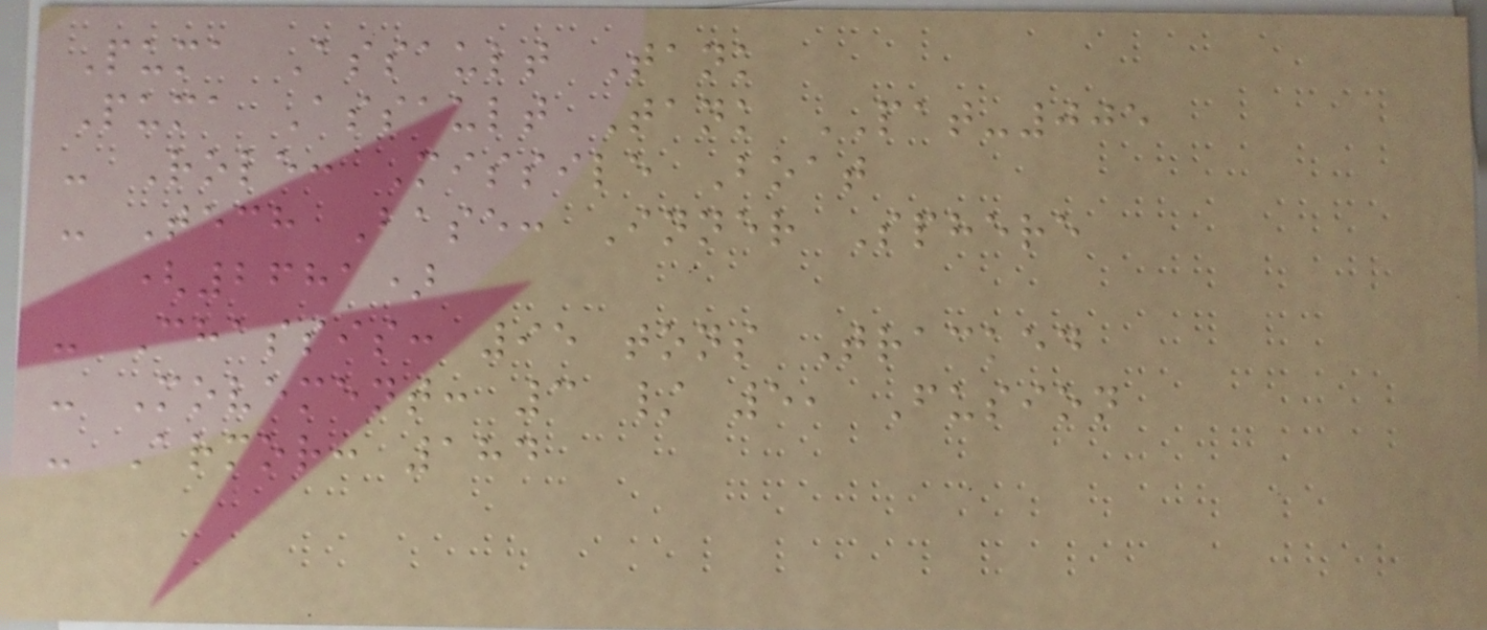Puma Assault Tank
Puma Assault Tank PAT-005
- Role: Missile Boat
- Tech Base: Inner Sphere
(2681)
- Chassis: 95 tons Tracked
- Movement: 3 / 5, Fusion
- Armor: 184
